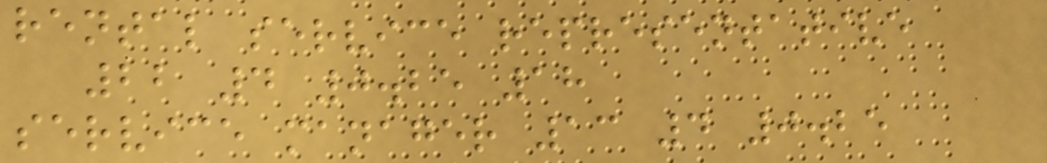rental service representative
22 4 0.25 18
service manager 13 4 0.25
